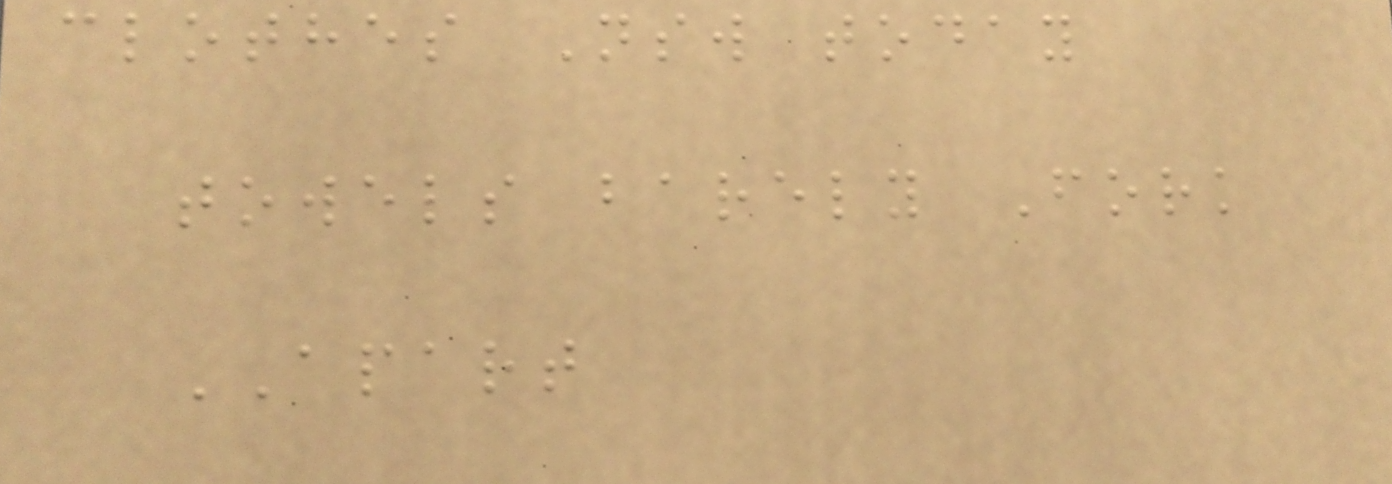clothes Nsw today
towels barely Fork
APART
